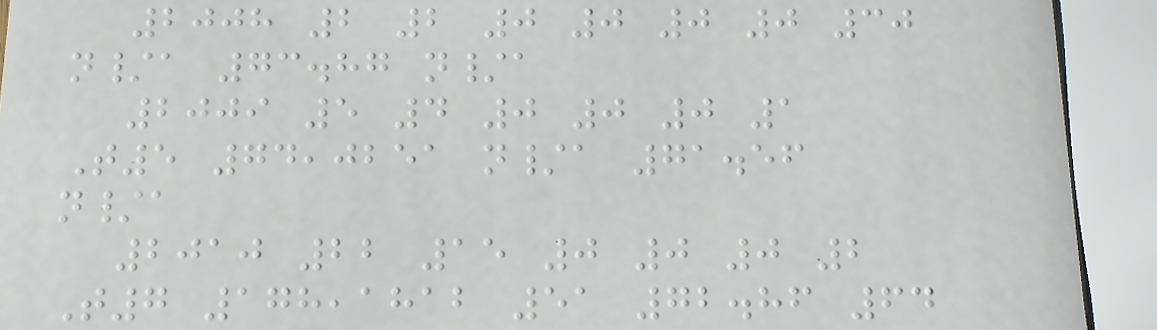2008 2 2 0 0 0 0 30
n/a 73.87 n/a
2009 5 4 0 0 0 1
T5 74,0251 n/a 71.56
n/a
2010 22 15 0 0 0 2
T7 178,1812 51 72.86 64
